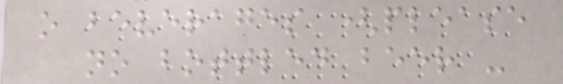o beverages (please
no bottled beer -
